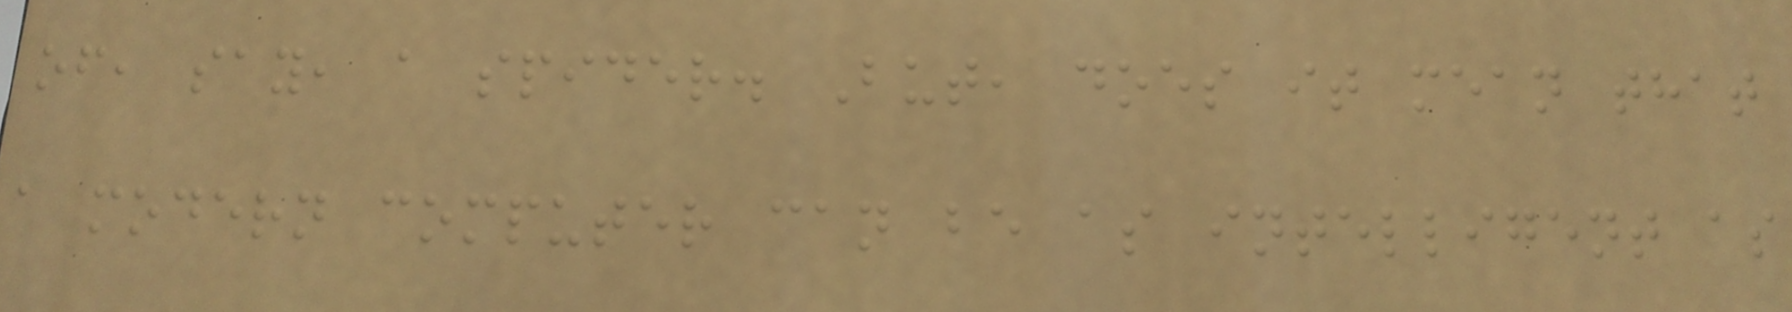of, say, a spider. But, does it mean that
a modern computer can be as intelligent as
